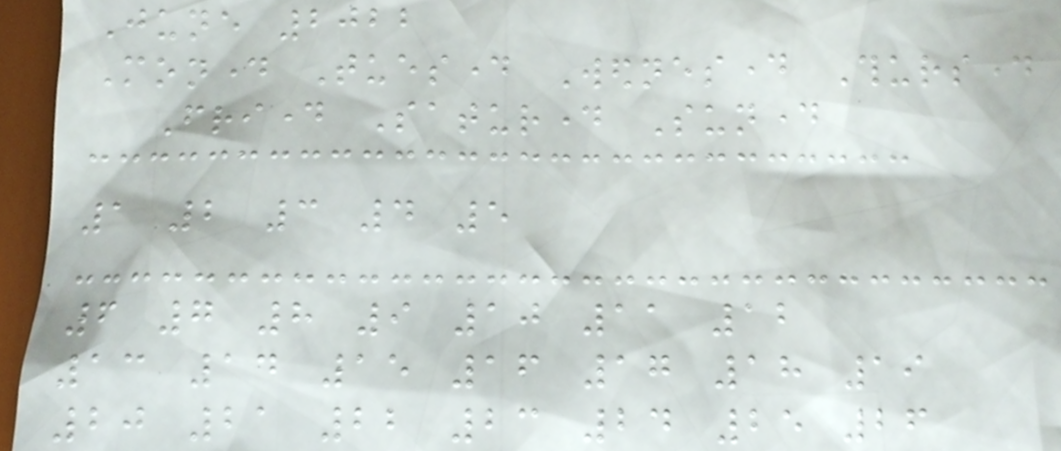June 2022
Monday Tuesday Wednesday Thursday
Friday Saturday Sunday
1 2 3 4 5
6 7 8 9 10 11 12
13 14 15 16 17 18 19
20 21 22 23 24 25 26
